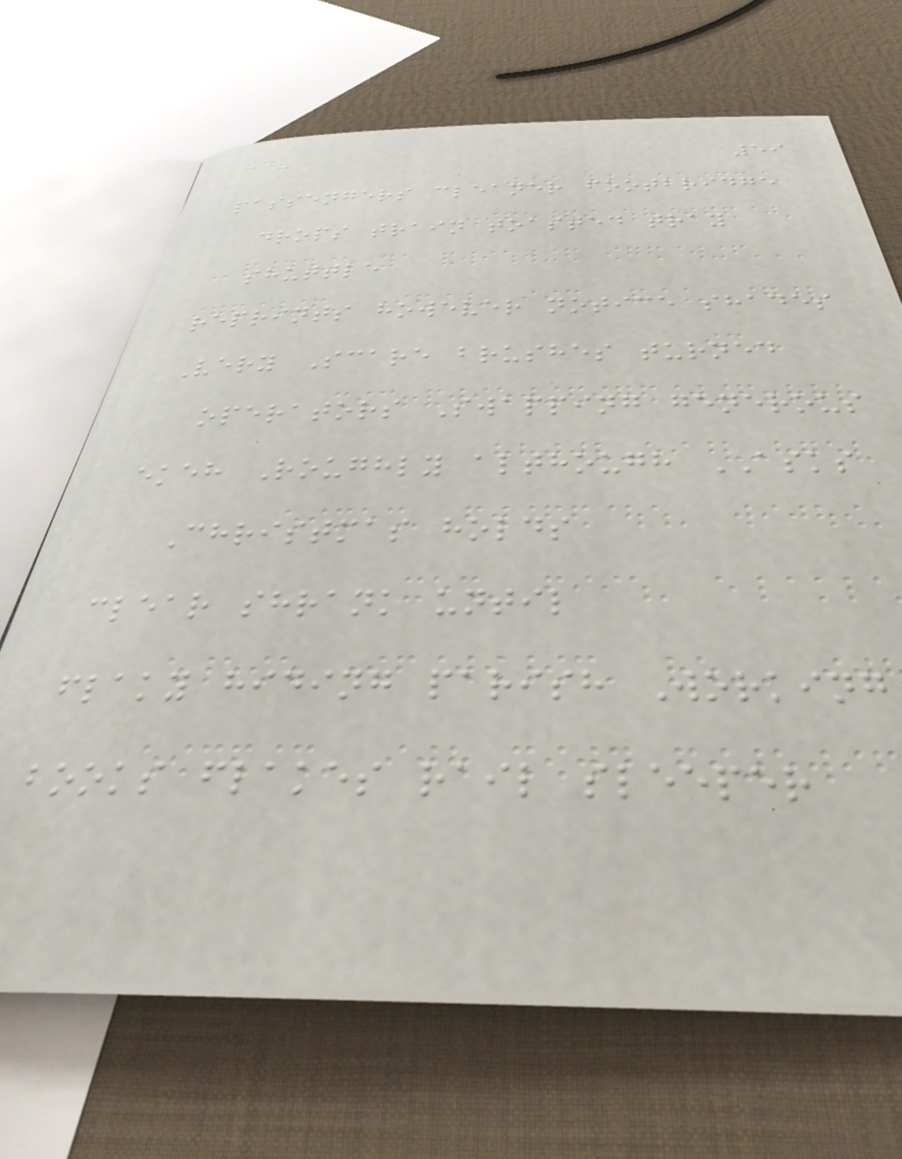59
passengers cleaner footbridge
drops train toasted tray
shuttle
reprints however notice shades
Very Scare brushes turned
operators Swapping generous
ekeh Roughly although ASKS
Christmas holds
clear shrank until
flaky hiding parish Working
books flakes rail sleeper
